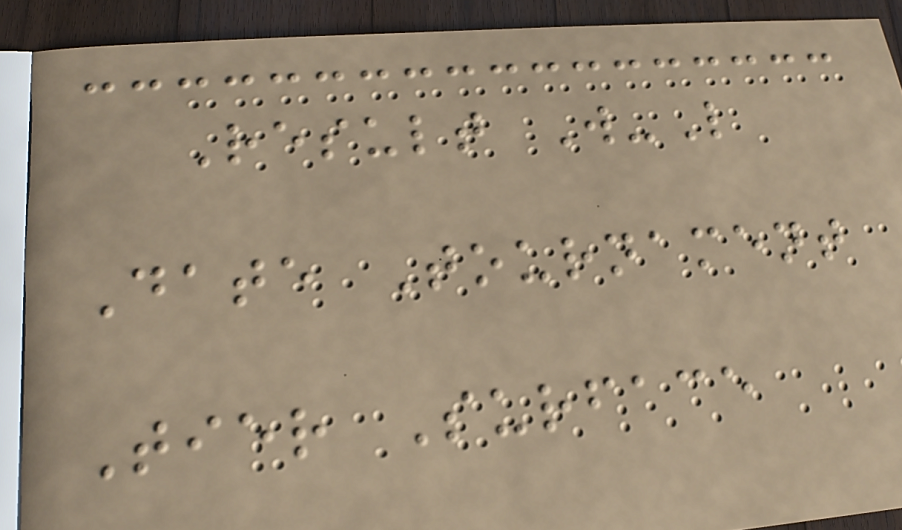Result W-L
Date Tournament
Tier Surface
